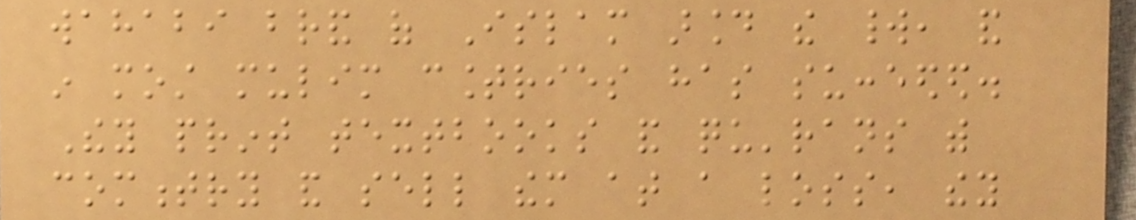wahabi brand of Islam around the world, and
in most mulim countries has succeeded.
They print textbooks and qu'rans with
commentry and sell them at a loss, they
